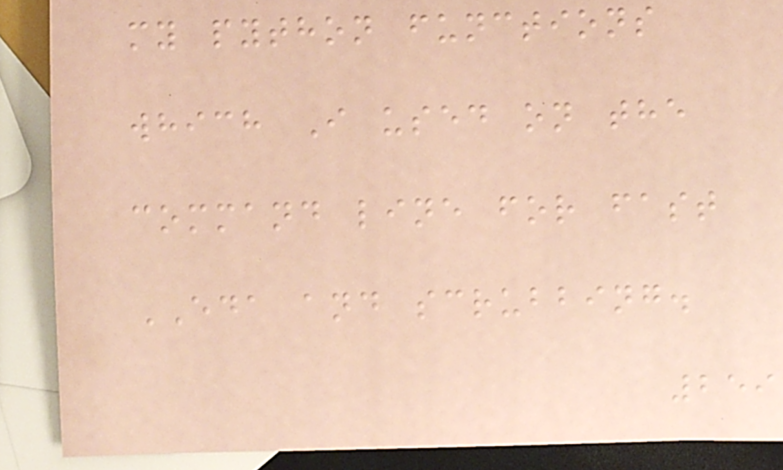my python functions
which I used on the
command line for fast
EDA and scrubbing.
259
